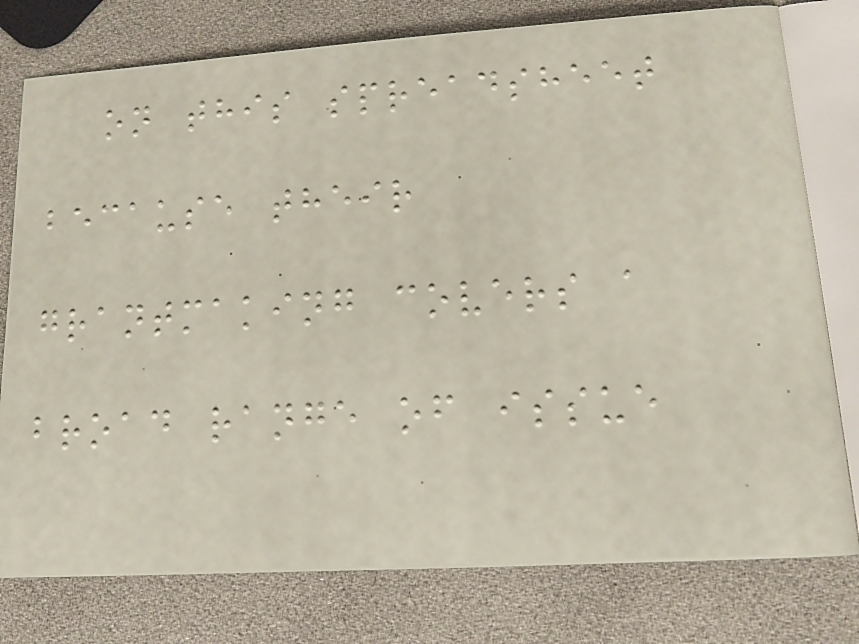on this spreadsheet
because their
grantmaking covers a
broad range of issue
